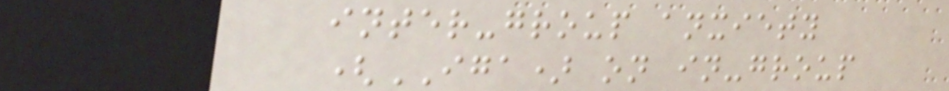inter-group anxiety
(IGA) on in-group
